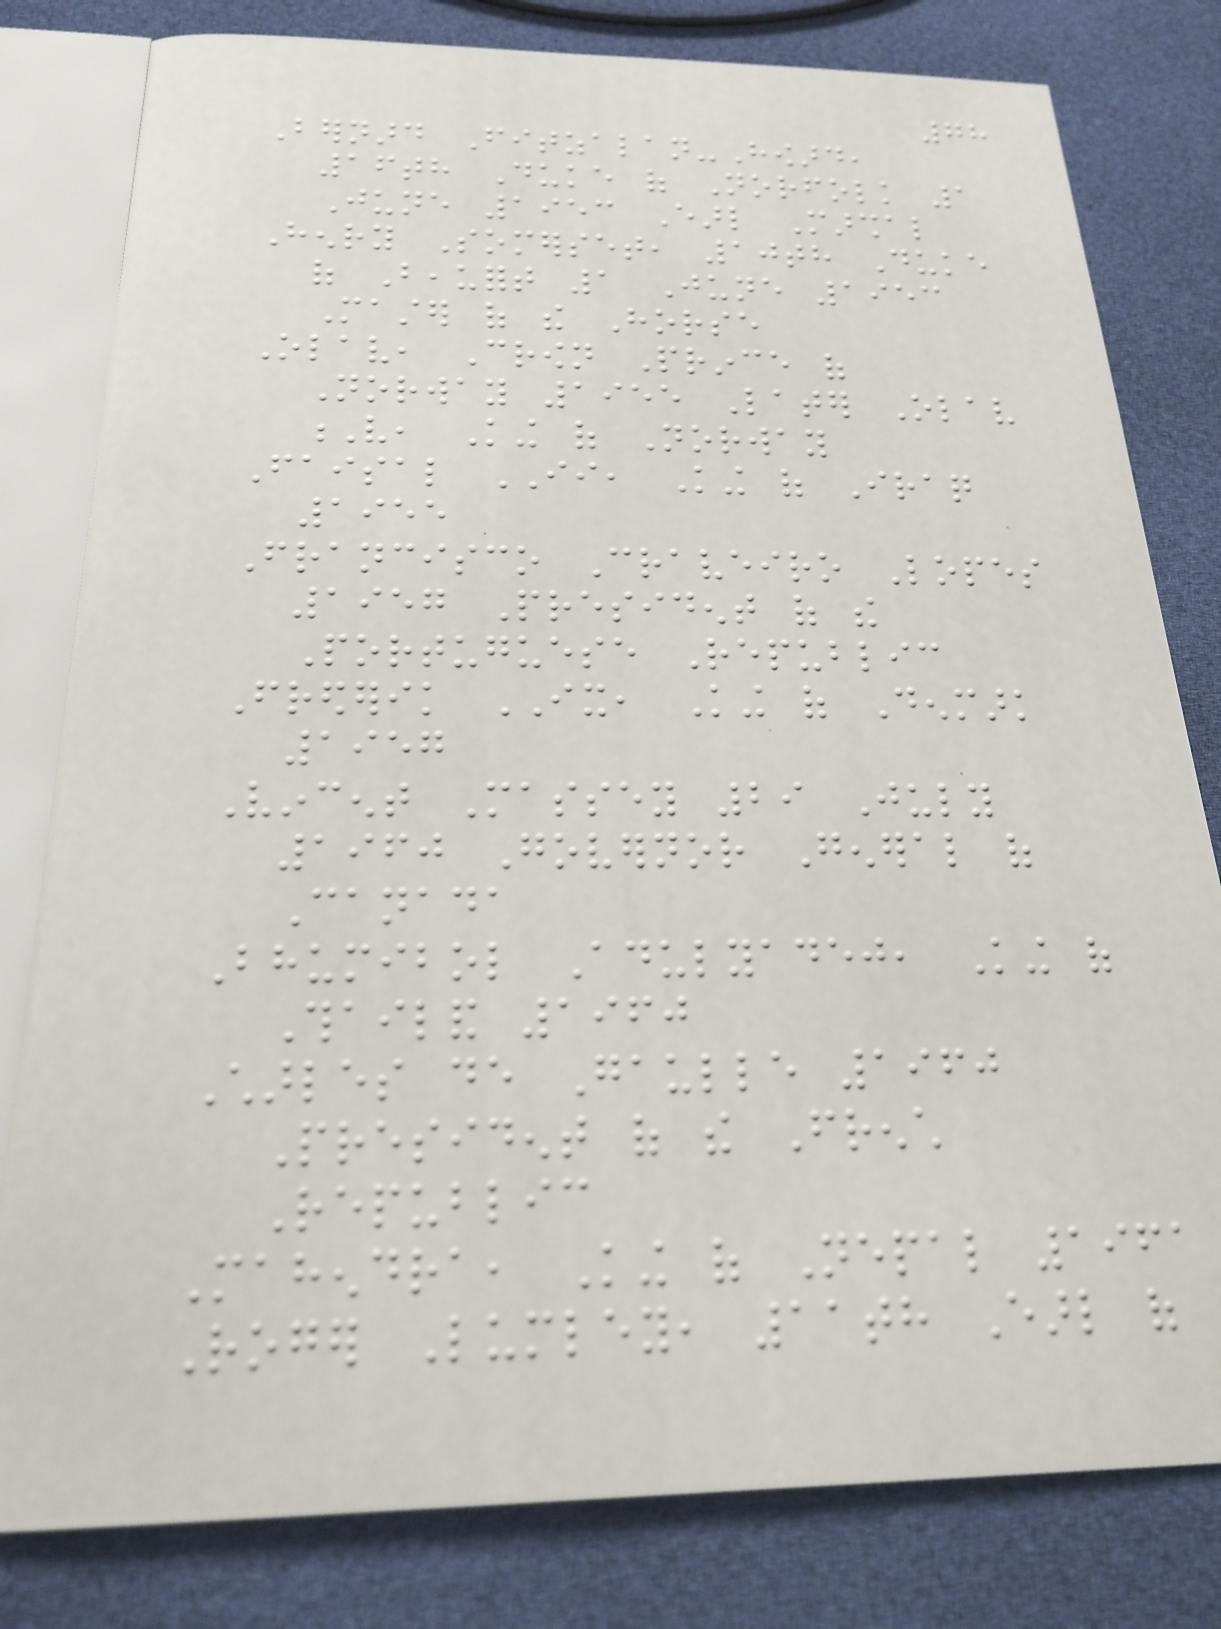78
Bernard Fitzalan-Howard,
16th Duke of Norfolk 1
June 1953 Earl Marshal
Henry Somerset, 10th Duke
of Beaufort 1 June 1953
Master of the Horse
Olav, Crown Prince of
Norway 1955 Later Olav
V, King of Norway
Faisal II, King of Iraq
1955
Francisco Craveiro Lopes
1957 President of the
Portuguese Republic
Frederik IX, King of Denmark
1957
Vincent Massey 29 July
1960 Governor General of
Canada
Bhumibol Adulyadej, King of
Thailand 1960
Charles de Gaulle 1960
President of the French
Republic
Mahendra, King of Nepal 1961
Roger Lumley, 11th Earl of
